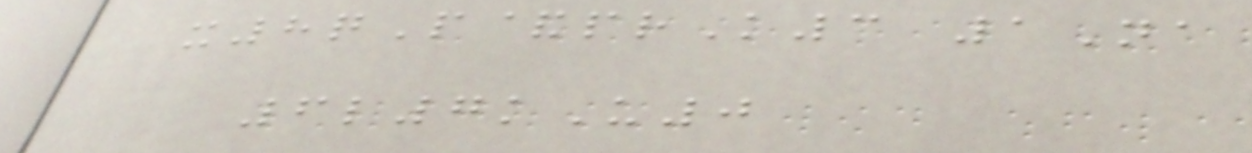x8qP&prK3 1Na
6l7kU0
